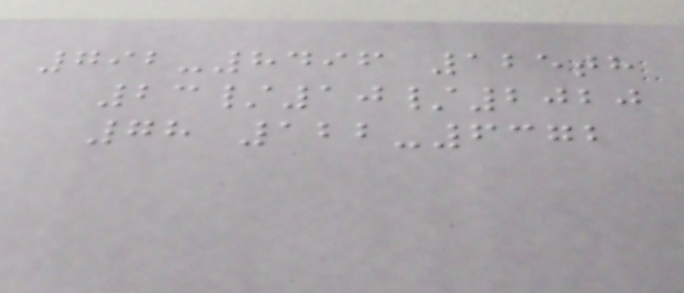792-8496 125th
23/10/2020
78 122-6372
